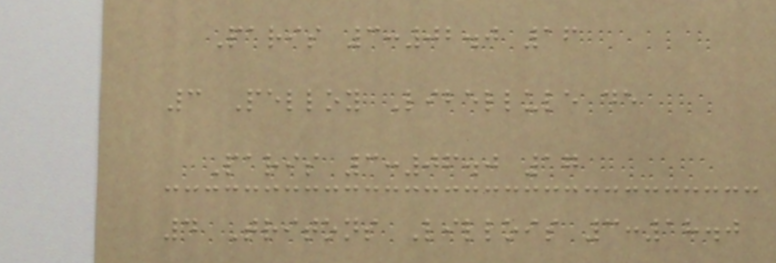Paris 3:02.0 16
3 Pelloy Libellule de
Paris 3:06.0 17
4 Tritons Lillois 3:18.0
